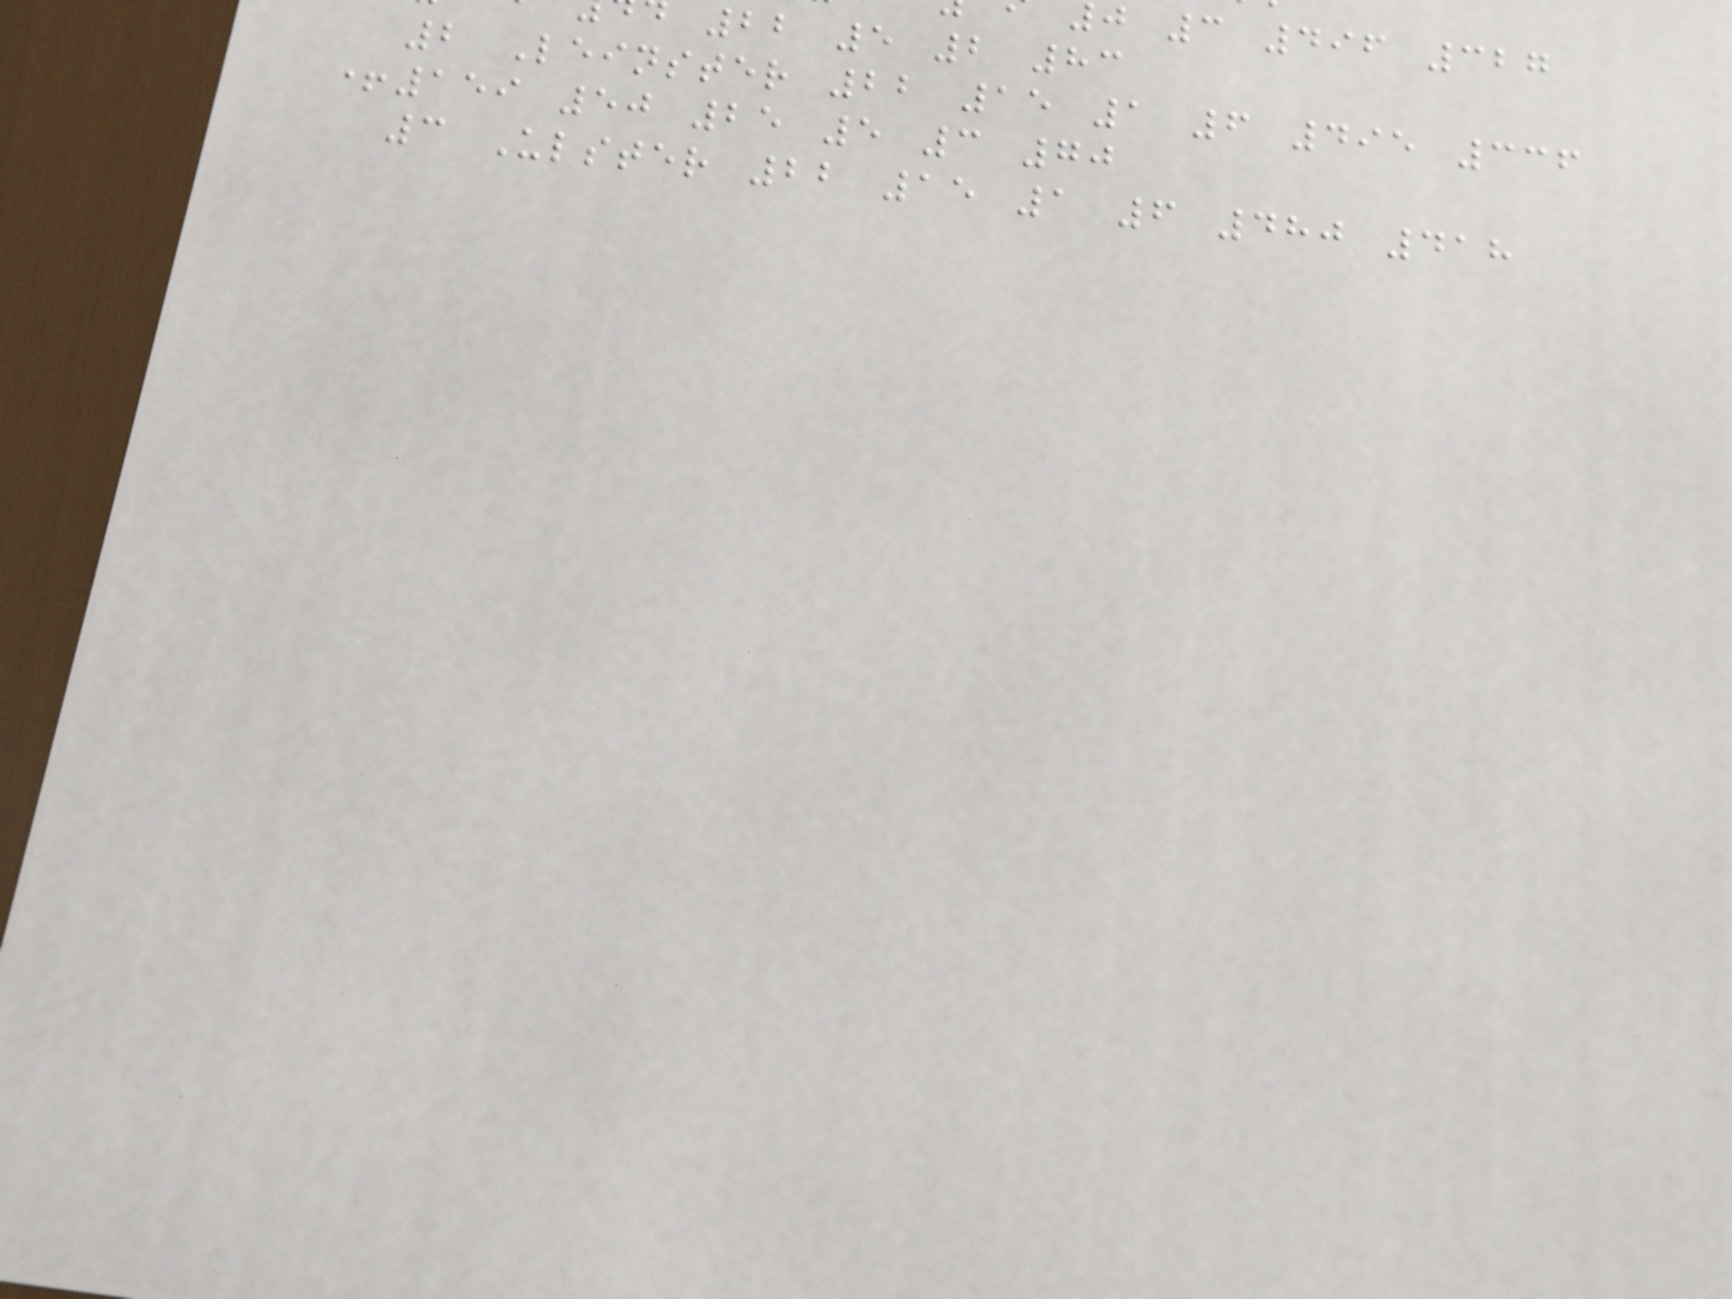j 3 496 327
22 5 2 83
2 Leinster 22 15 1 6 495 336
+159 50 25 5 3 70
3 Ulster 22 15 1 6 480 418
